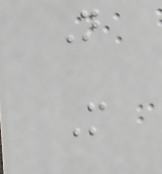N
M
